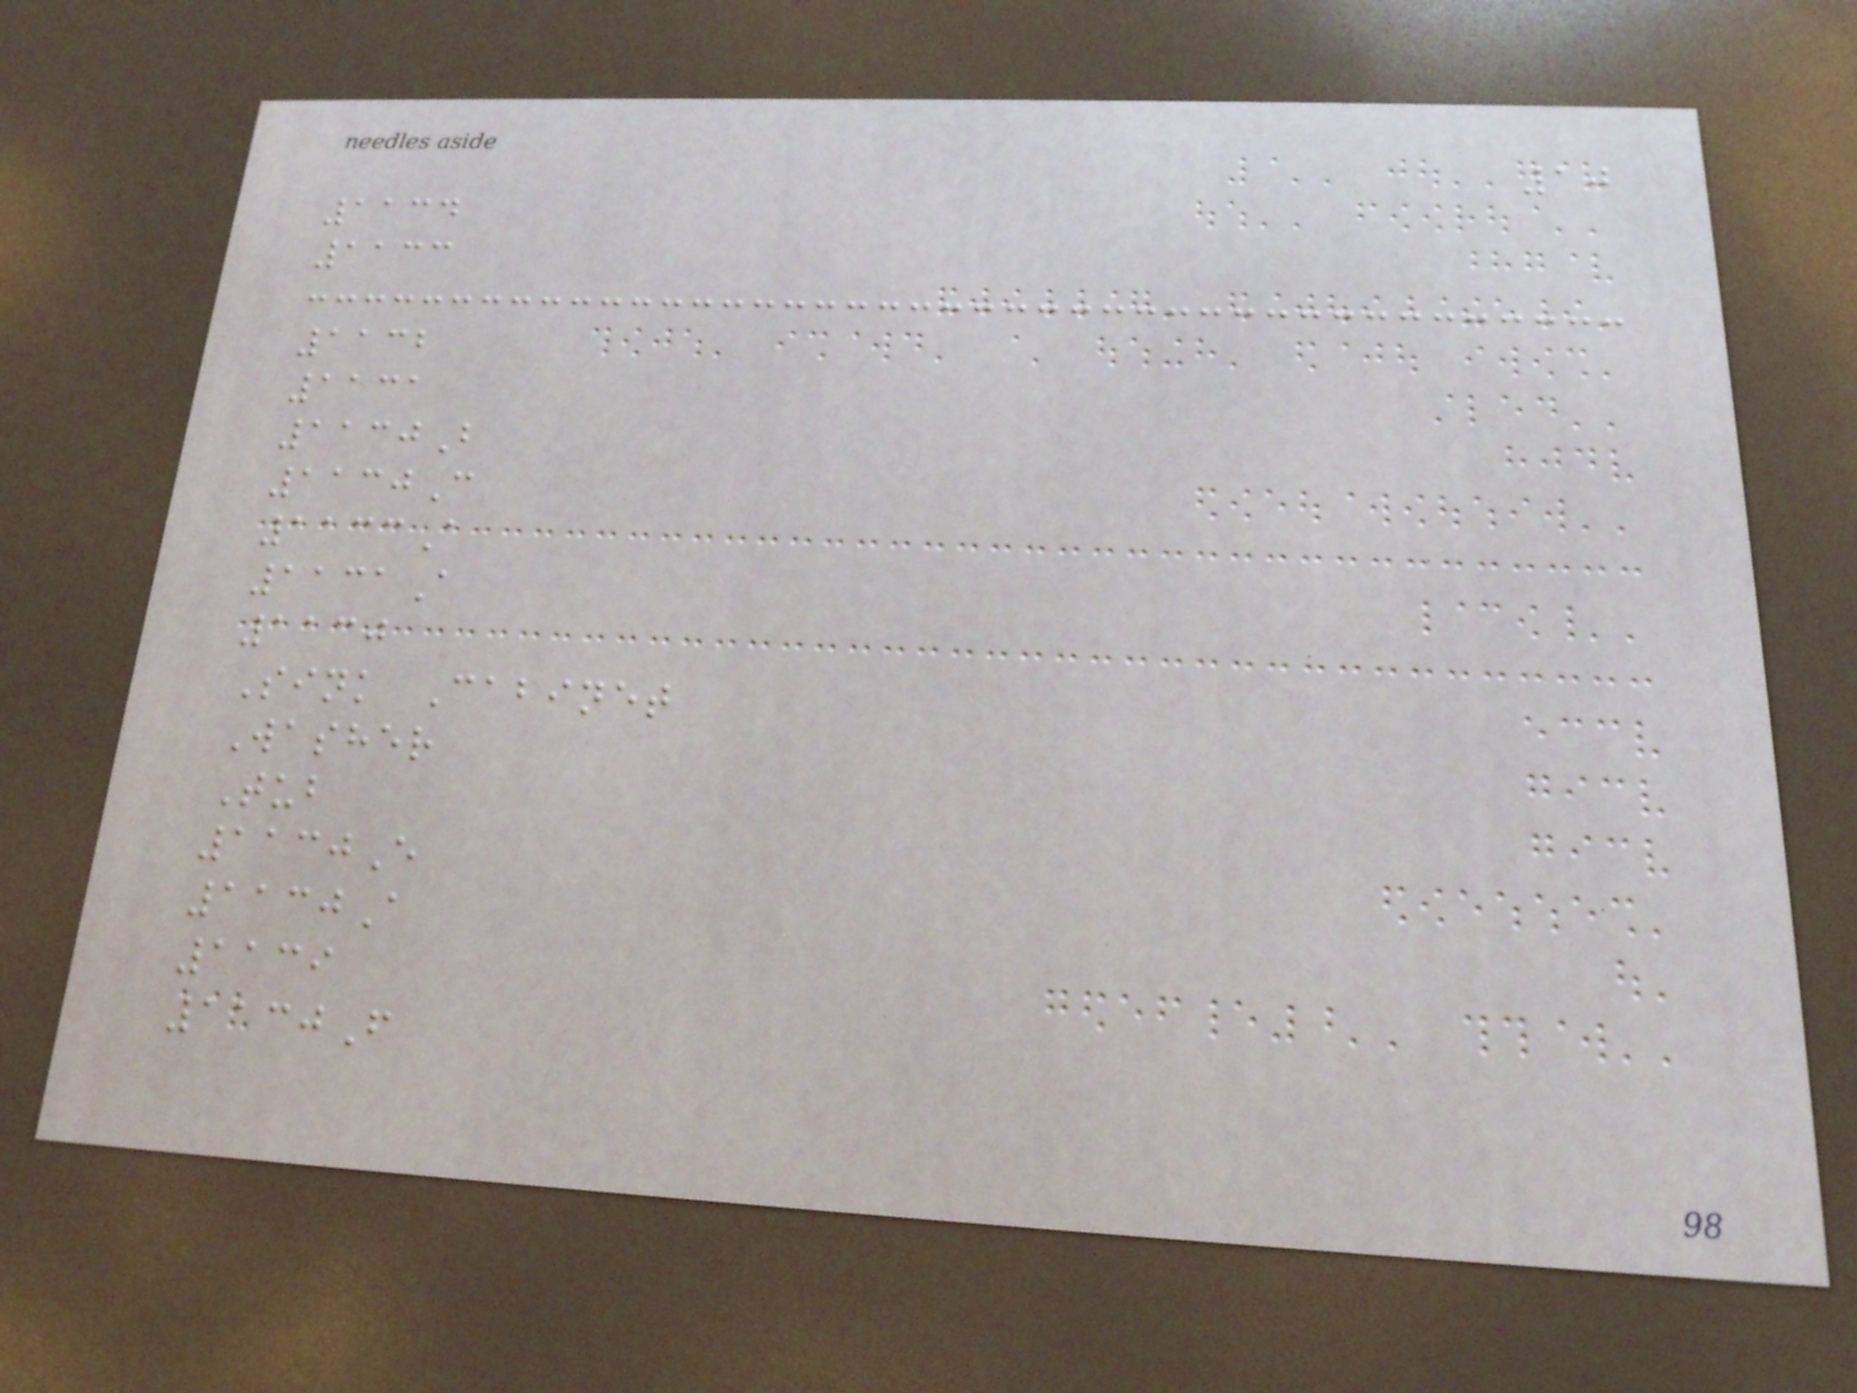10
1134
1133
1132
1131
1130B
1130C
1133A
1131A
1130
Sink Cabinet
Washer
Tub
1130E
1130A
1139
1130F
